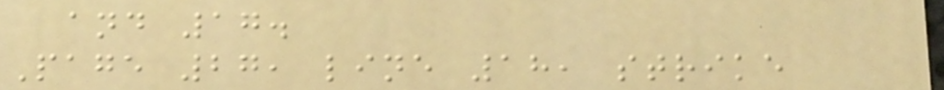and 17.
Page 27, line 18, strike
